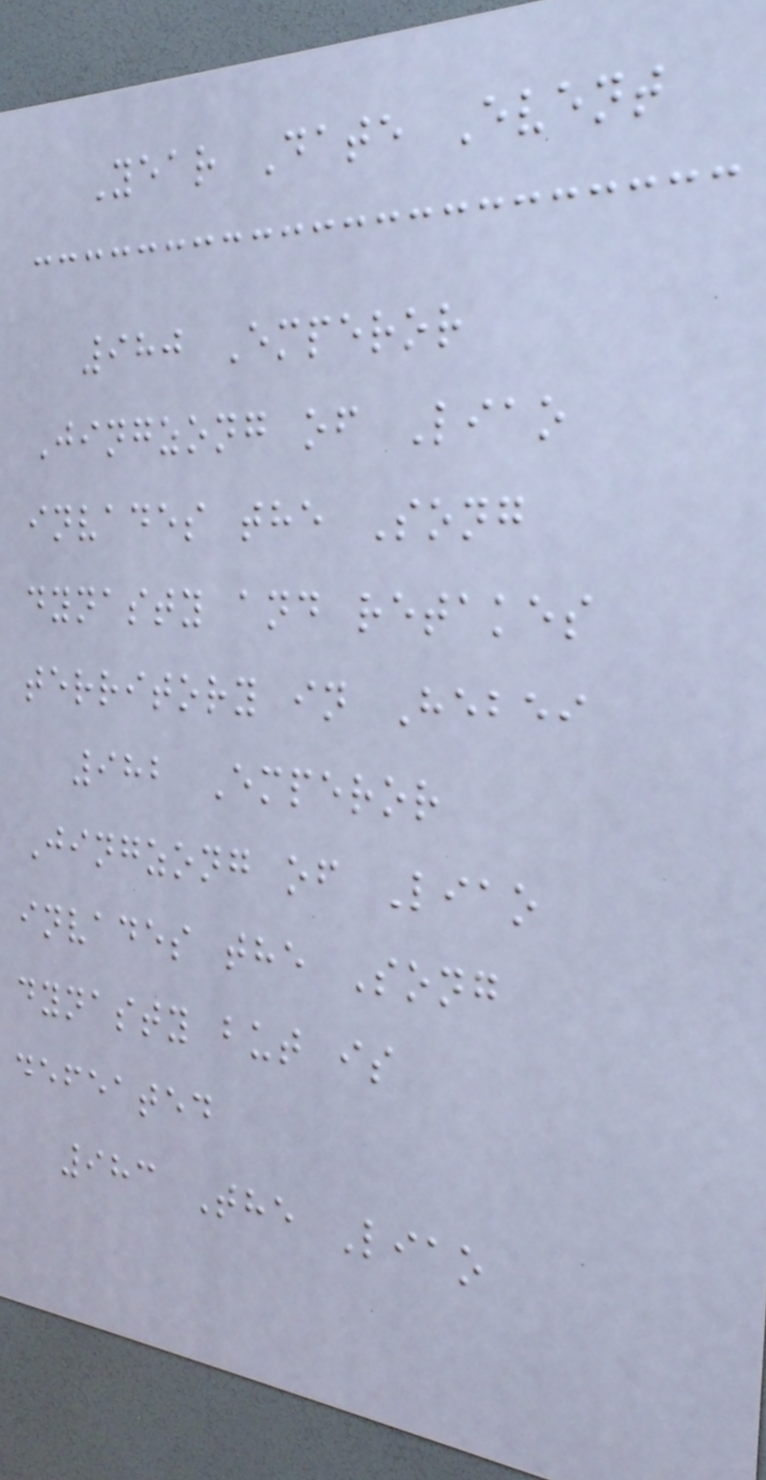Year Date Event
980 Emperor
Jingzong of Liao
invades the Song
dynasty and retakes
territory in Hebei
982 Emperor
Jingzong of Liao
invades the Song
dynasty but is
defeated
983 The Liao
